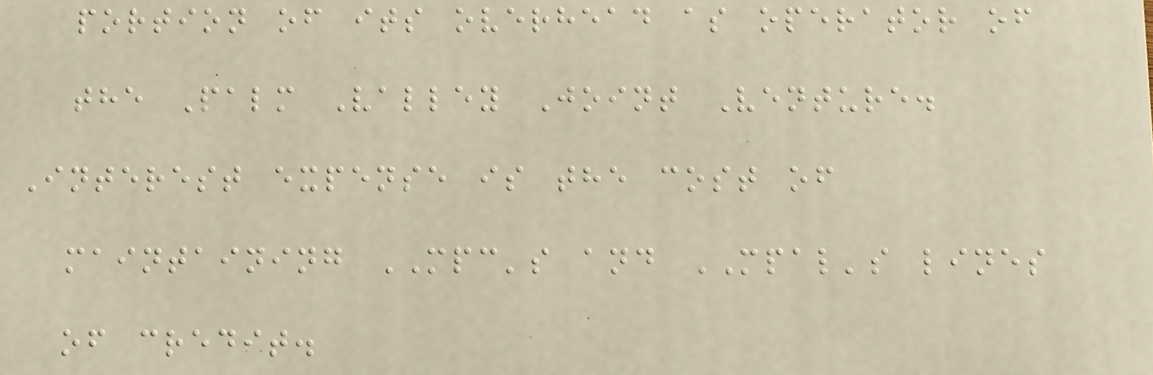portion of its overhead as operator of
the Palm Valley Joint Venture.
Interest expense is the cost of
maintaining MPC's and MPAL's lines
of credit.
